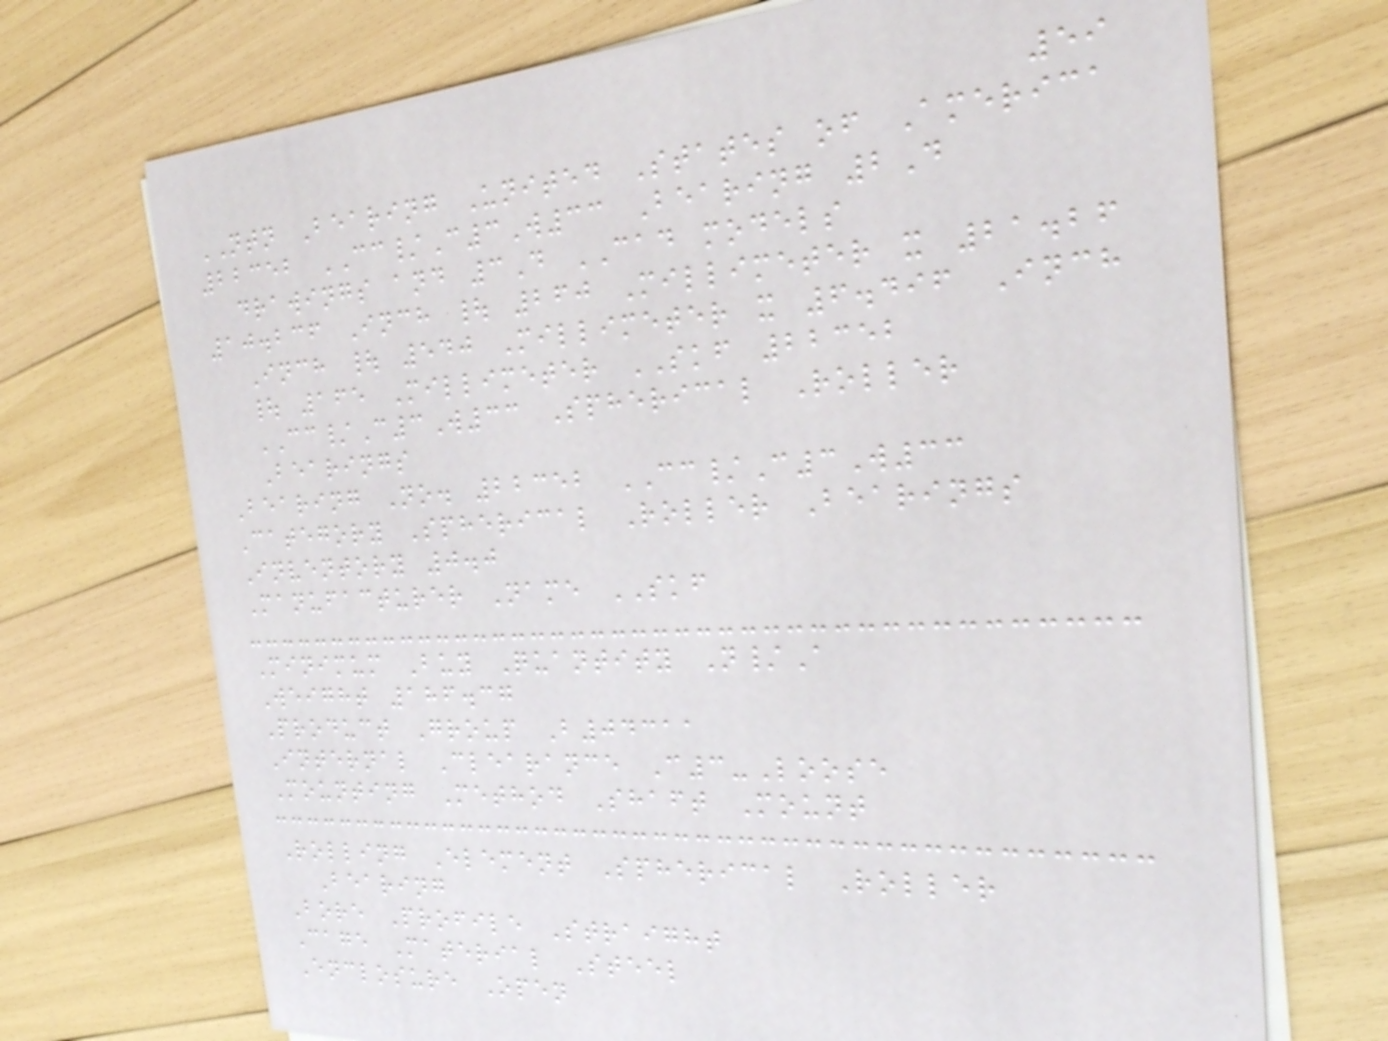59
NTN Bearing United States of America
22352 CC/C3W33 Bearing 2D
drawings and 3D CAD models
10.236 Inch | 260 Millimeter x 21.26
Inch | 540 Millimeter x 6.496 Inch
| 165 Millimeter SKF 22352
CC/C3W33 Spherical Roller
Bearings
Bearing No. 22352 CC/C3W33
Category Spherical Roller Bearings
Inventory 0.0
Manufacturer Name SKF
Minimum Buy Quantity N/A
Weight 186.37
Product Group B04311
Internal Clearance C3-Loose
Mounting Method Shaft Mount
Rolling Element Spherical Roller
Bearing
Bore Profile Straight
Cage Material Steel
Enclosure Open
